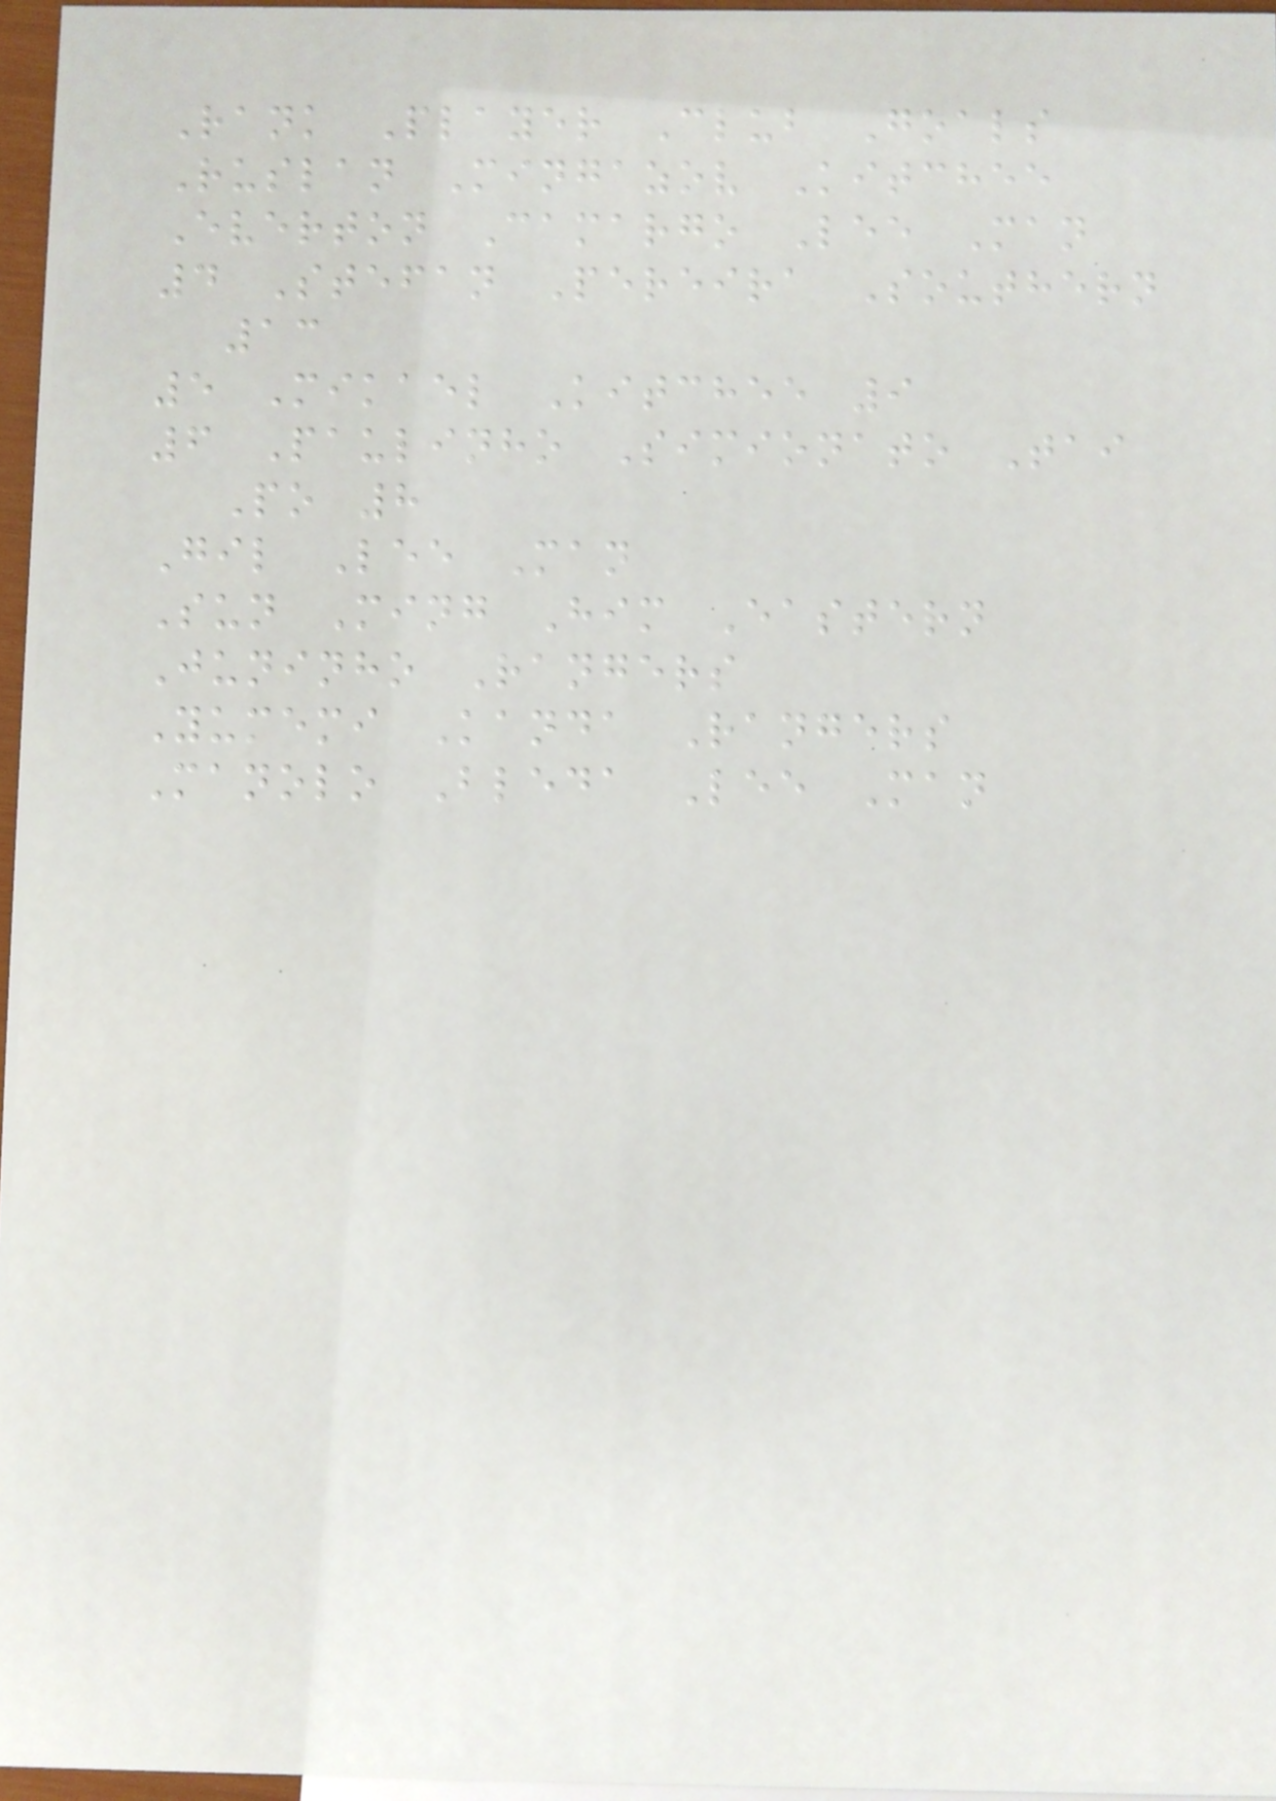Rank Player Club Goals
Ruslan Mingazov Kitchee
Everton Camargo Lee Man
4 Stefan Pereira Southern
13
5 Mikael Kitchee 9
6 Paulinho Simionato Tai
Po 8
Gil Lee Man
Sun Ming Him Eastern
Juninho Rangers
Yumemi Kanda Rangers
Manolo Bleda Lee Man
